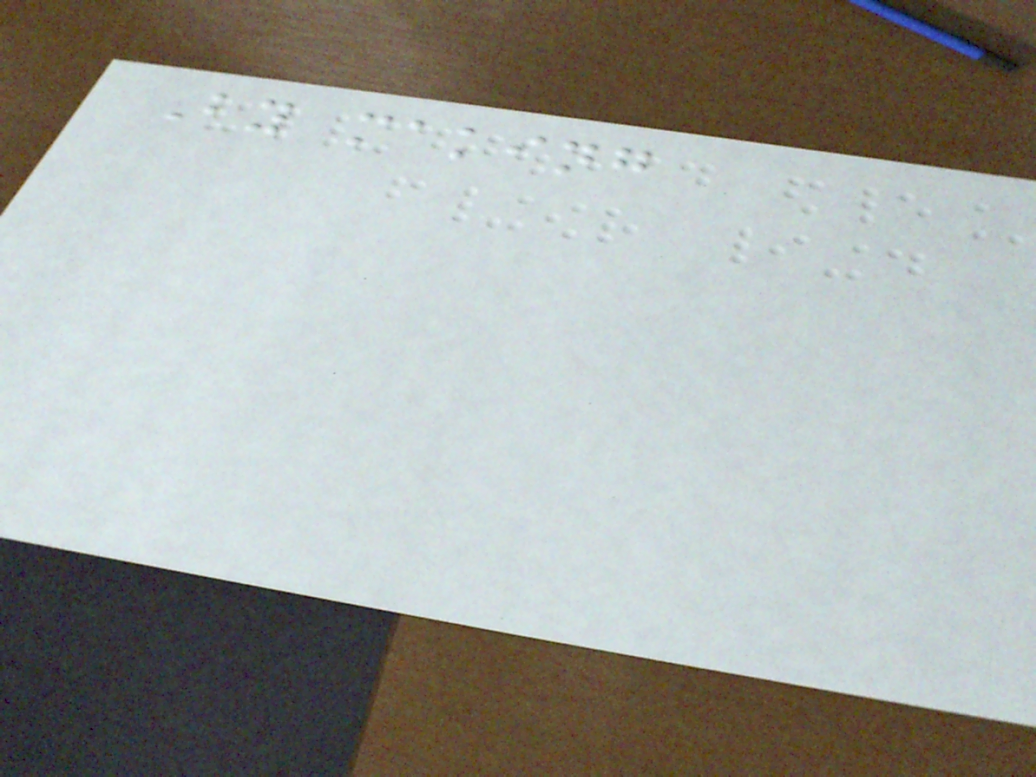By making
